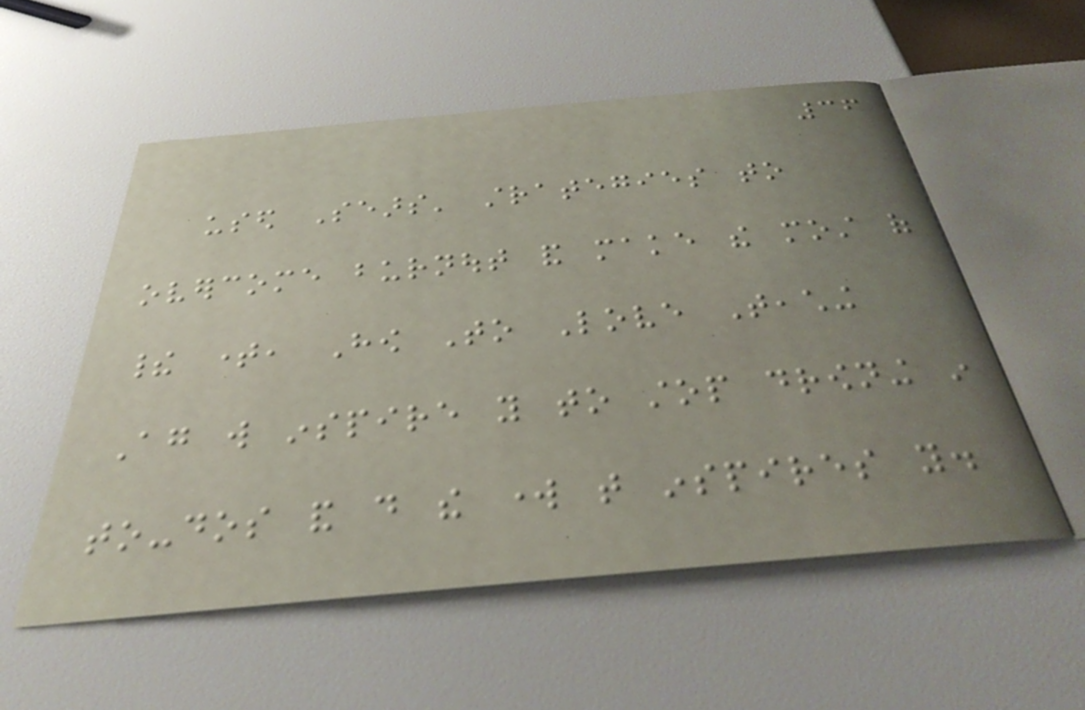36
used Sears' strategies to
overcome burnout and make the most of
their time, How To Love Teaching
Again will inspire you to stop drowning in
to-dos and do the work that inspires you.
